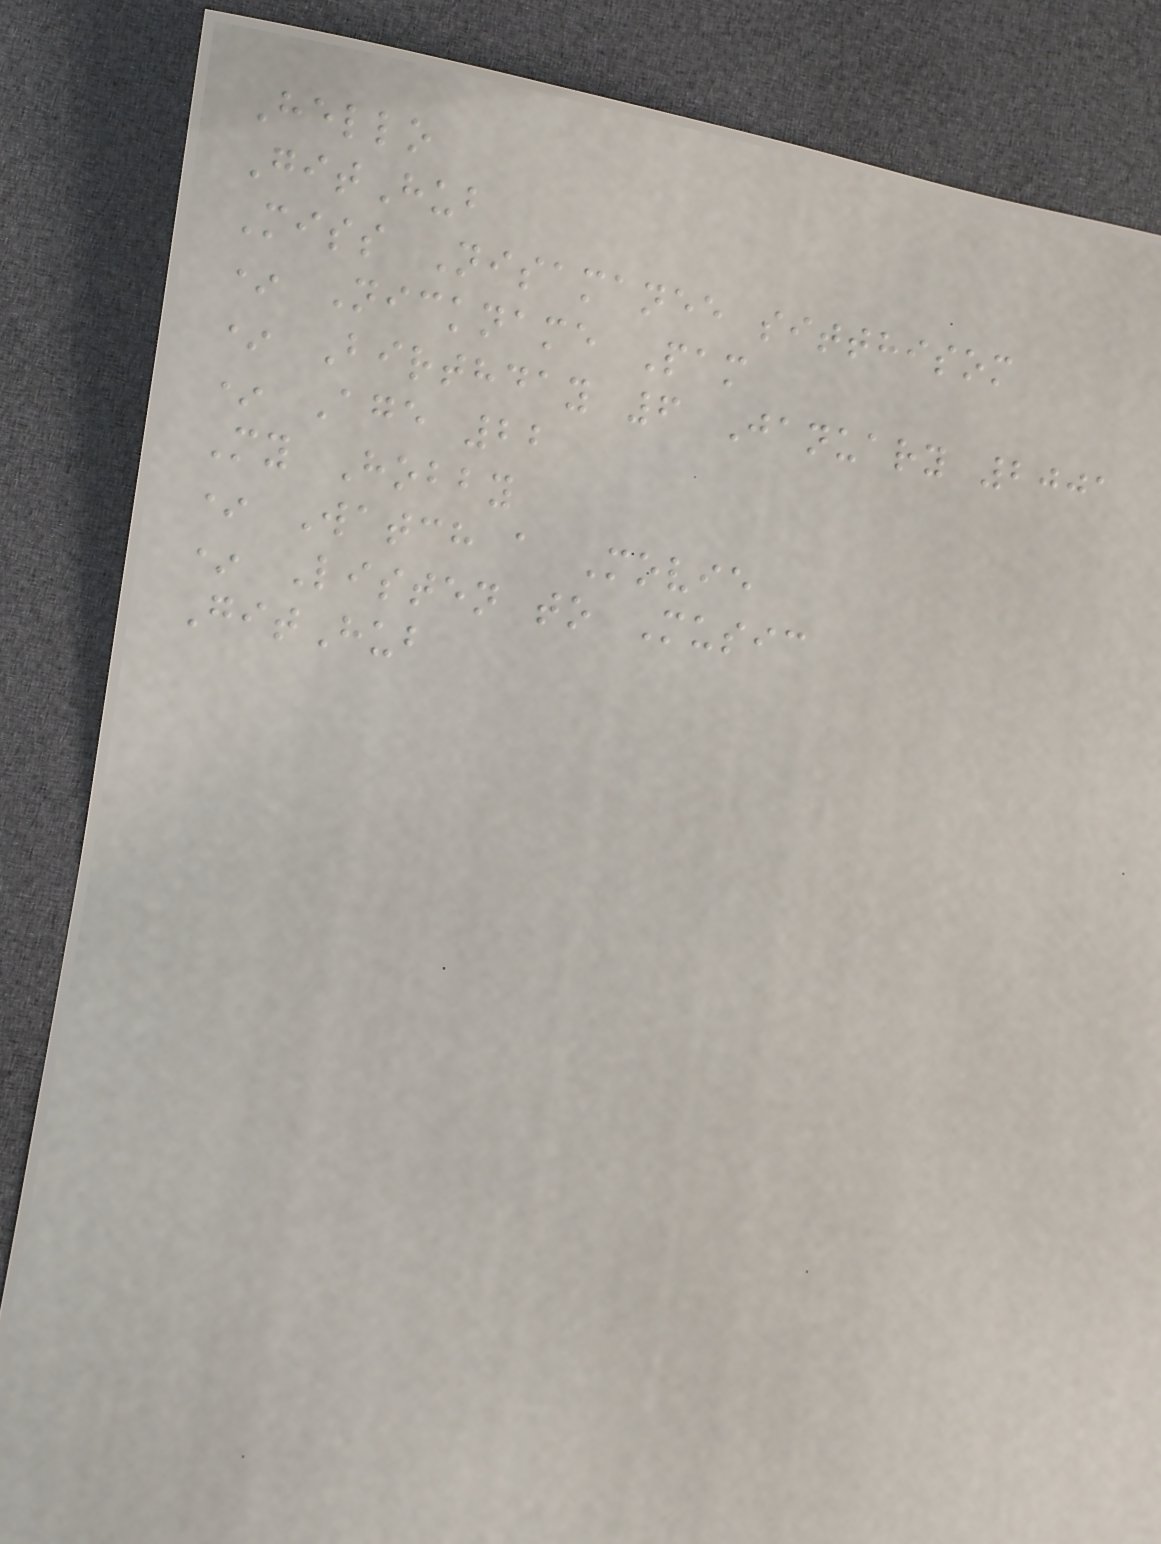Hello
GitHub
Miss Nisamanee sitthisom
* Nickname Pam
* Birthday 6 January 2001
* Age 22
My Hobby
* Watch a Movie
* Listen to Music
GitHub
